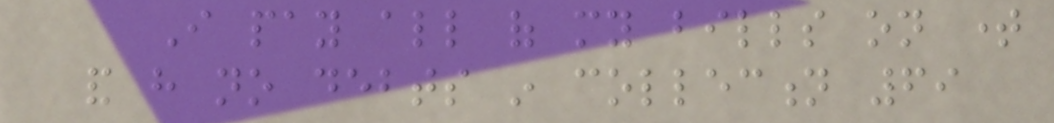I pay all of my bills on time
and have no debts in collection 69
